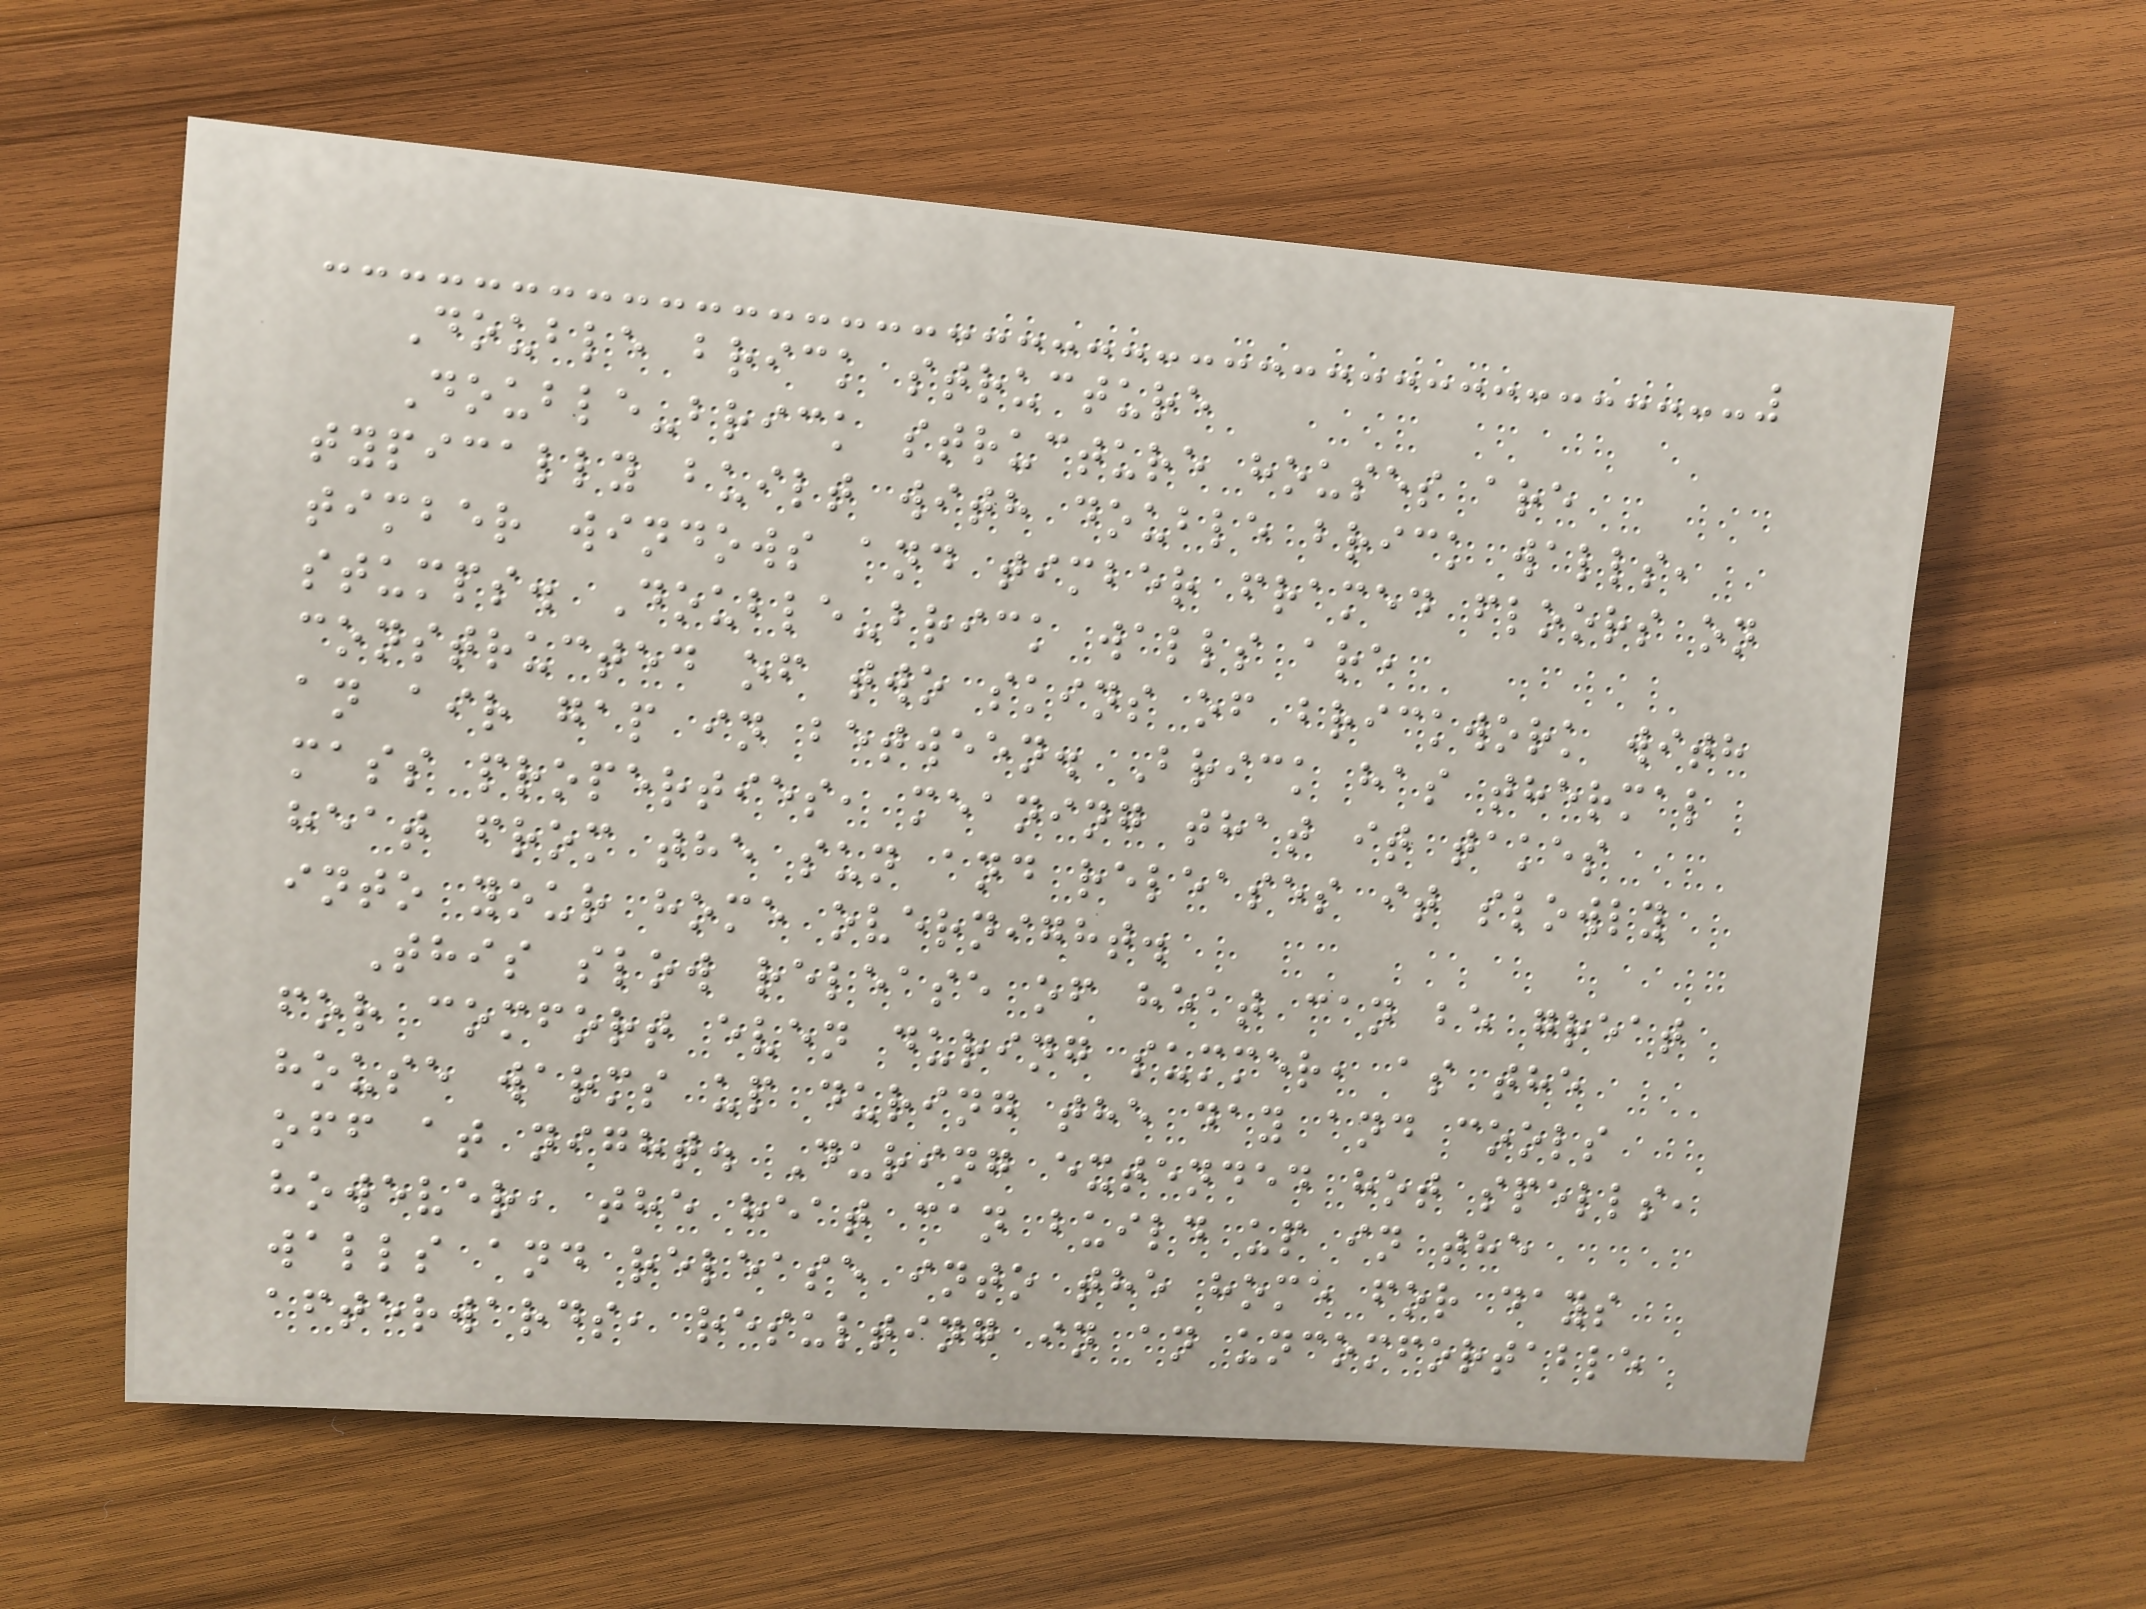Double brick structure
Double-brick structure houses are
typically built with double brick walls,
timber windows and timber framed floors on
stumps. Double-brick walls are
constructed of two skins of brickwork with
an air gap in between. Brick has thermal
mass properties, meaning that it takes
heat from the sun and releases it slowly
into your home overnight.
This slow release of heat can be great
for comfort even during summer, as the
house warms up during the day and cools
off at night. During extended hot spells,
however, the heat can build up in the
walls and release into the home for days
afterwards, resulting in an uncomfortable
